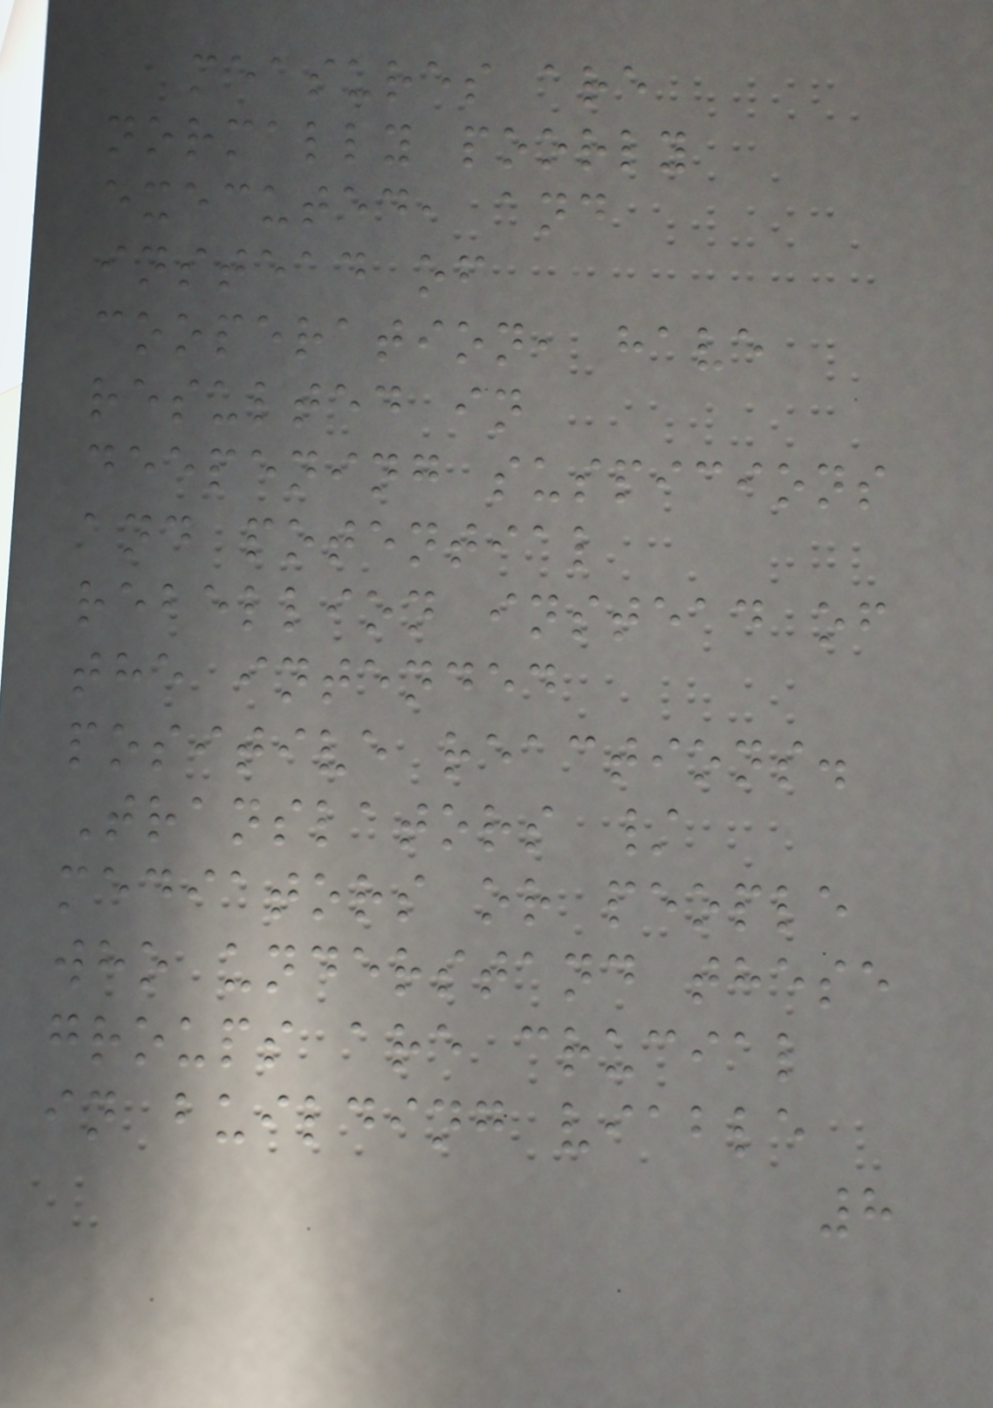measures are
normally poorly
executed, and
instead of
cooperation, have
resulted in
deepening suspicions
and potential
rebellion instead of
the intended
positive reactions.
Translators /
mediators or people
who understand these
groups are crucial
in building viable
8
